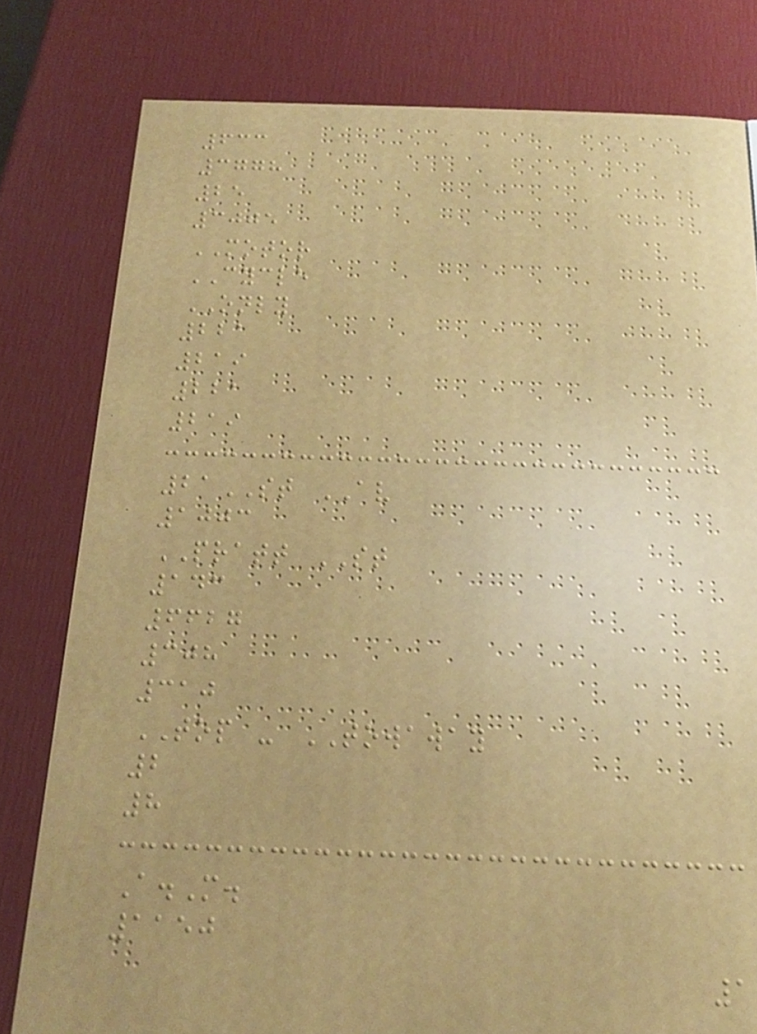633
3778
25
3005
MOTOR
CYCLE
ONLY
221
219
221
219
21ST AV
1003
PRATT ST
143
6627
308
310
TOP - TOWAWAY
2
8
A.M.
1150
1
